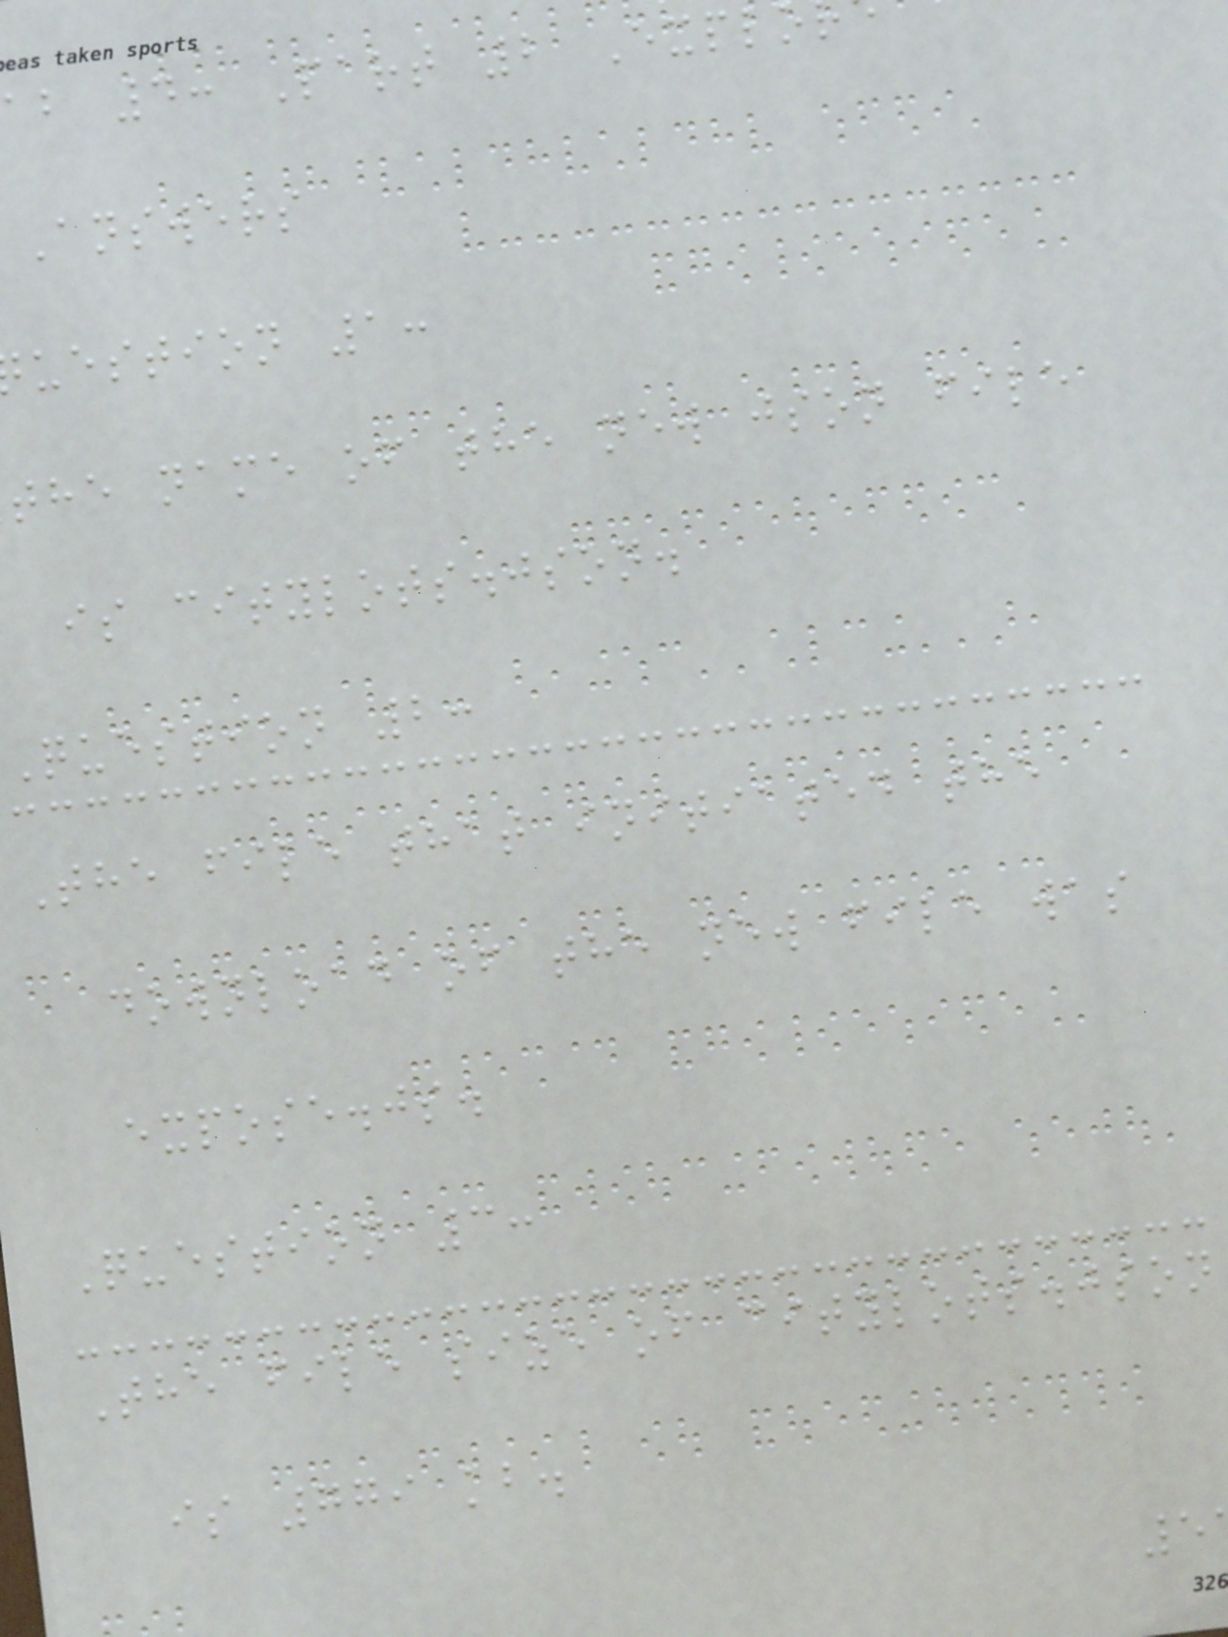ab 4: Part 2 Expl
Answers
uestion 1:
the name of the new json file
is citylots.json.
Question 2:
The file that initiated the
download of the new file was
expose.js.
Question 3:
The file size of citylots.json
is 779 kb.
